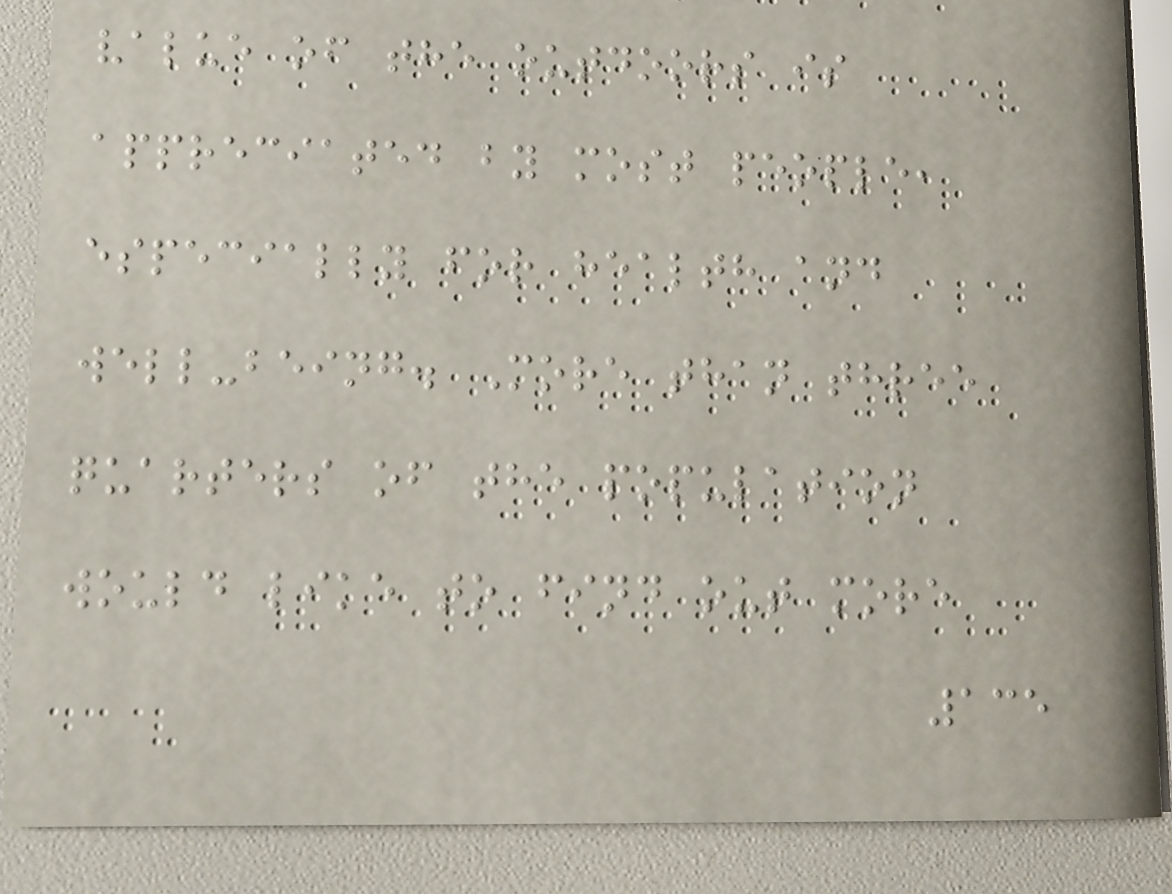value of the outdoors is
appreciated by most people,
especially for health and
well-being. More than three
quarters of the population
would like to find out more
135
